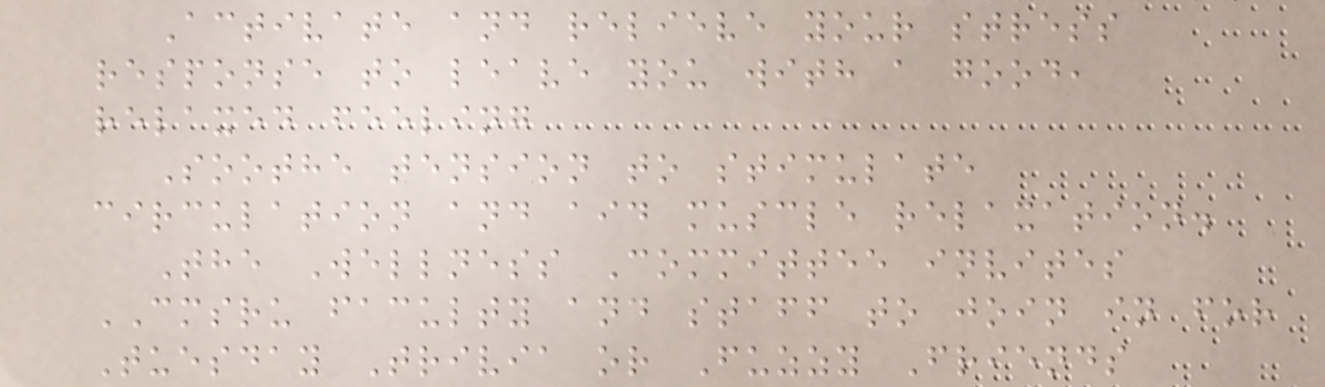Activate and relieve your stress
response to leave you with a good,
relaxed feeling
Soothe tension to stimulate
circulation and aid muscle relaxation.
The Wellness Committee invites
CMSRU faculty and staff to join in for
Tuesday Trivia or Fuzzy Friends
